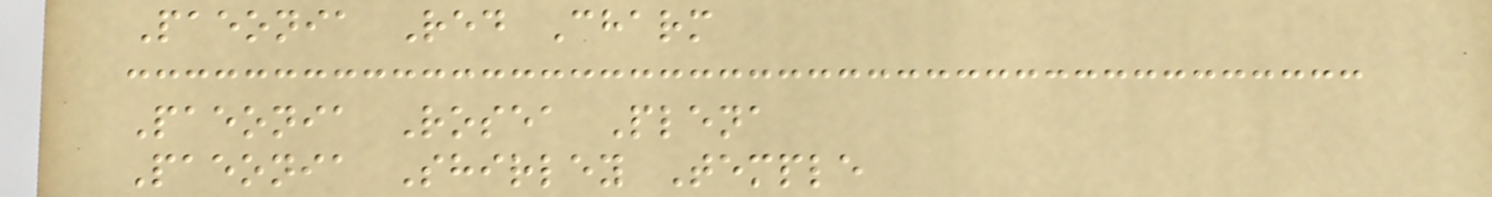Paeonia Red Charm
Paeonia Rosea Plena
Paeonia Shirley Temple
